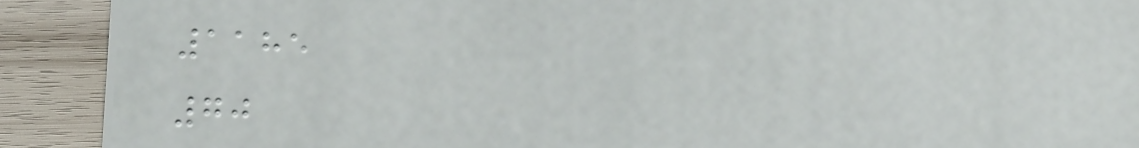1185
70
